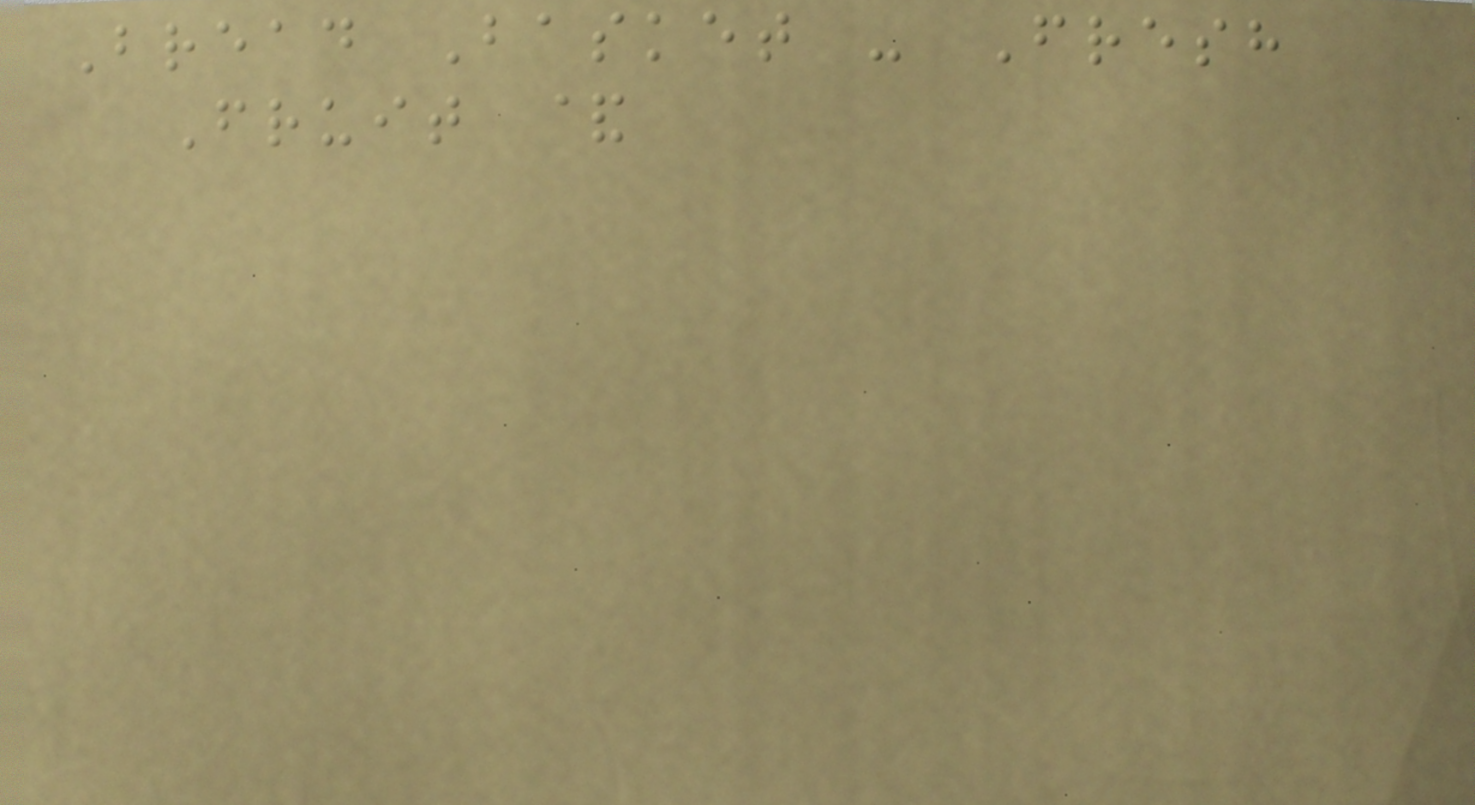Bread Basket - Fresh
Fruit &
